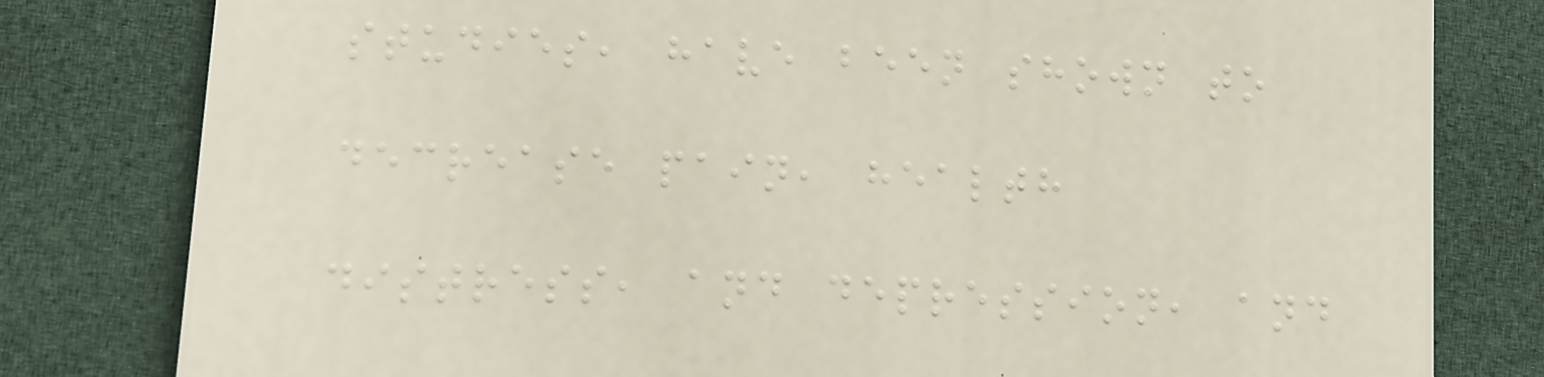studies, have been shown to
decrease pain, health
distress, and depression, and
